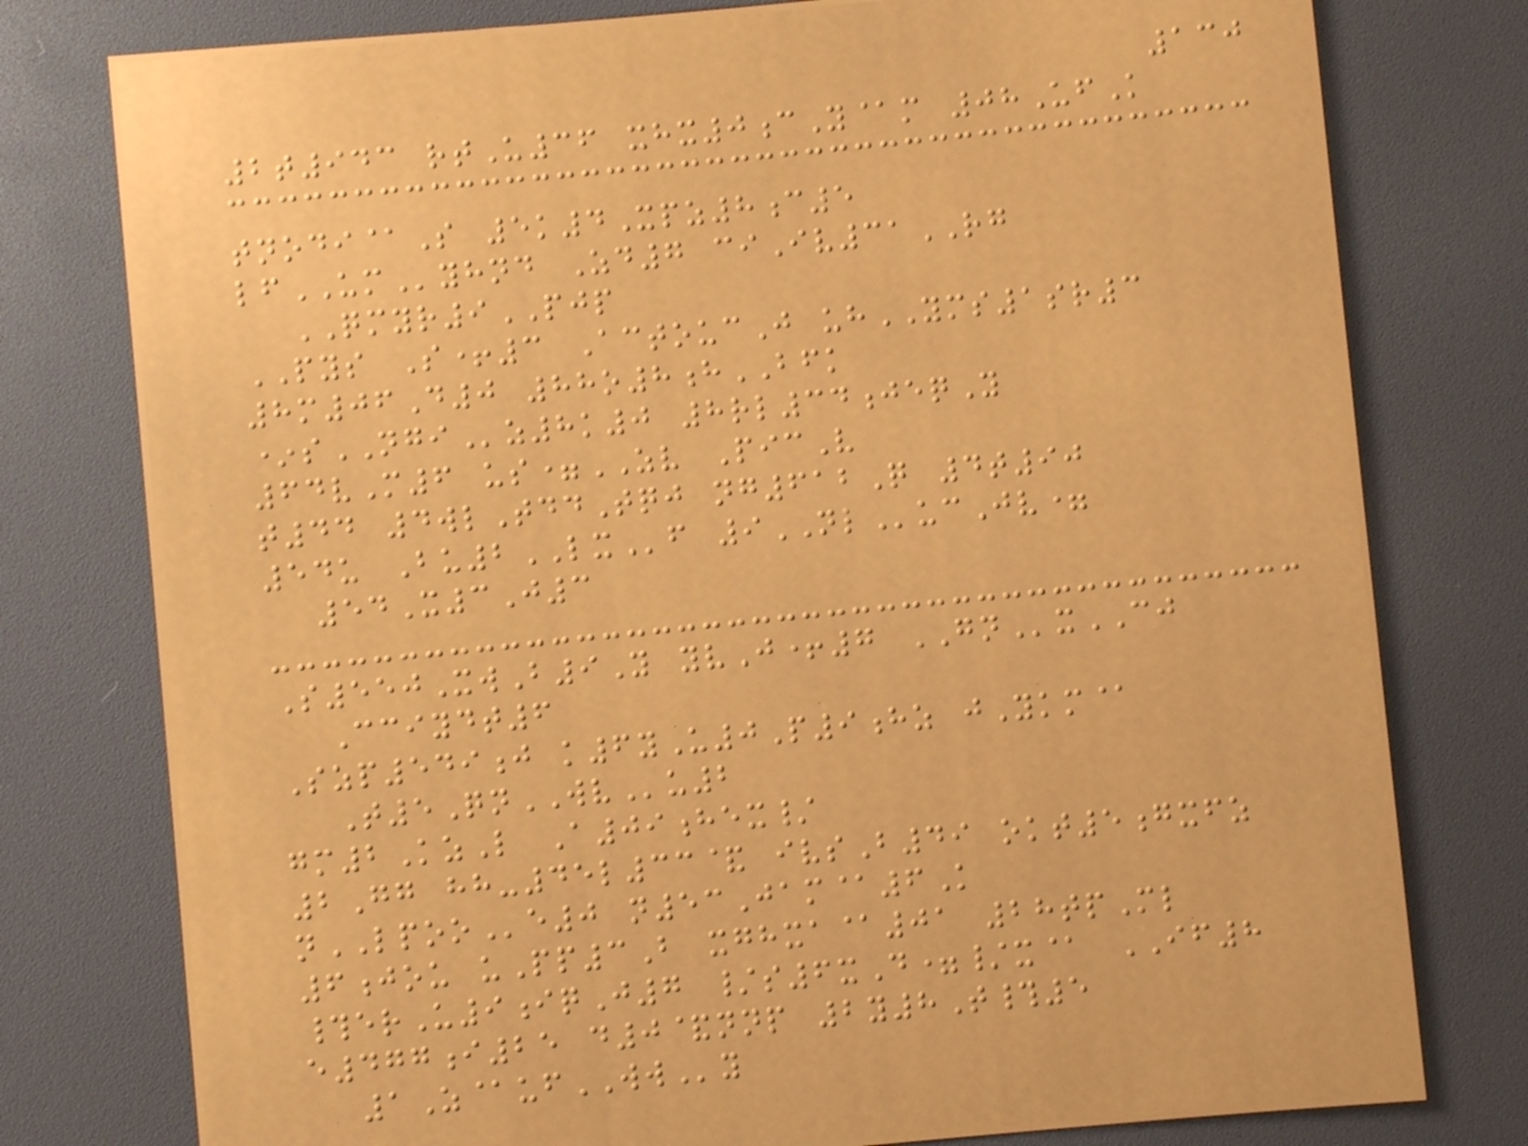130
2t943 rtU36 xhx0cY@m 08UfK
tnodi@S 5k4Xpz8c5
lfUMyhnd Zd7 ciIv31RG
QMYR9PJP
PYS S+3 ActoucJ uhYMS1sr3
8m06D0 88o8hBFK
*sNGIz8k0 8rl34jeqY
64vM6 us=ZV PicV
t44 4wlTddTqj ng612Q 4t90
54u Bu2LXf 9NLucJv=
54X3J3
S550XwB9Y yvJ+7 GNxCJ
Cciydt6
Szp549j k6yU0P9hz jYkm@
T5QnWVu2
gm2KzL A09hex/
2Gg hh-45l33& ivsB49 okt5gxfz
nLPOOe0 n53Jam@6K
6jou uPp3B xghxa@01 28tpMl
#erU9iqJ7 /s6xD=/x@ IF8
e477i25 d0&nnp 2y8T#5
1Z@ufWWy
